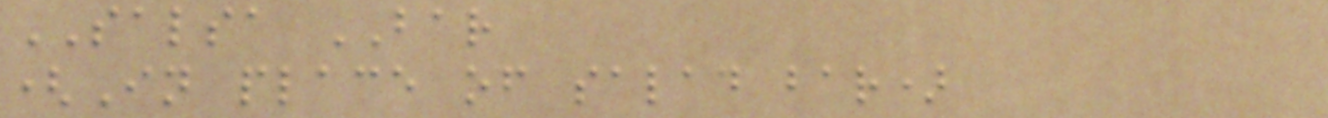SALSA BAR
(In place of salad bar)
